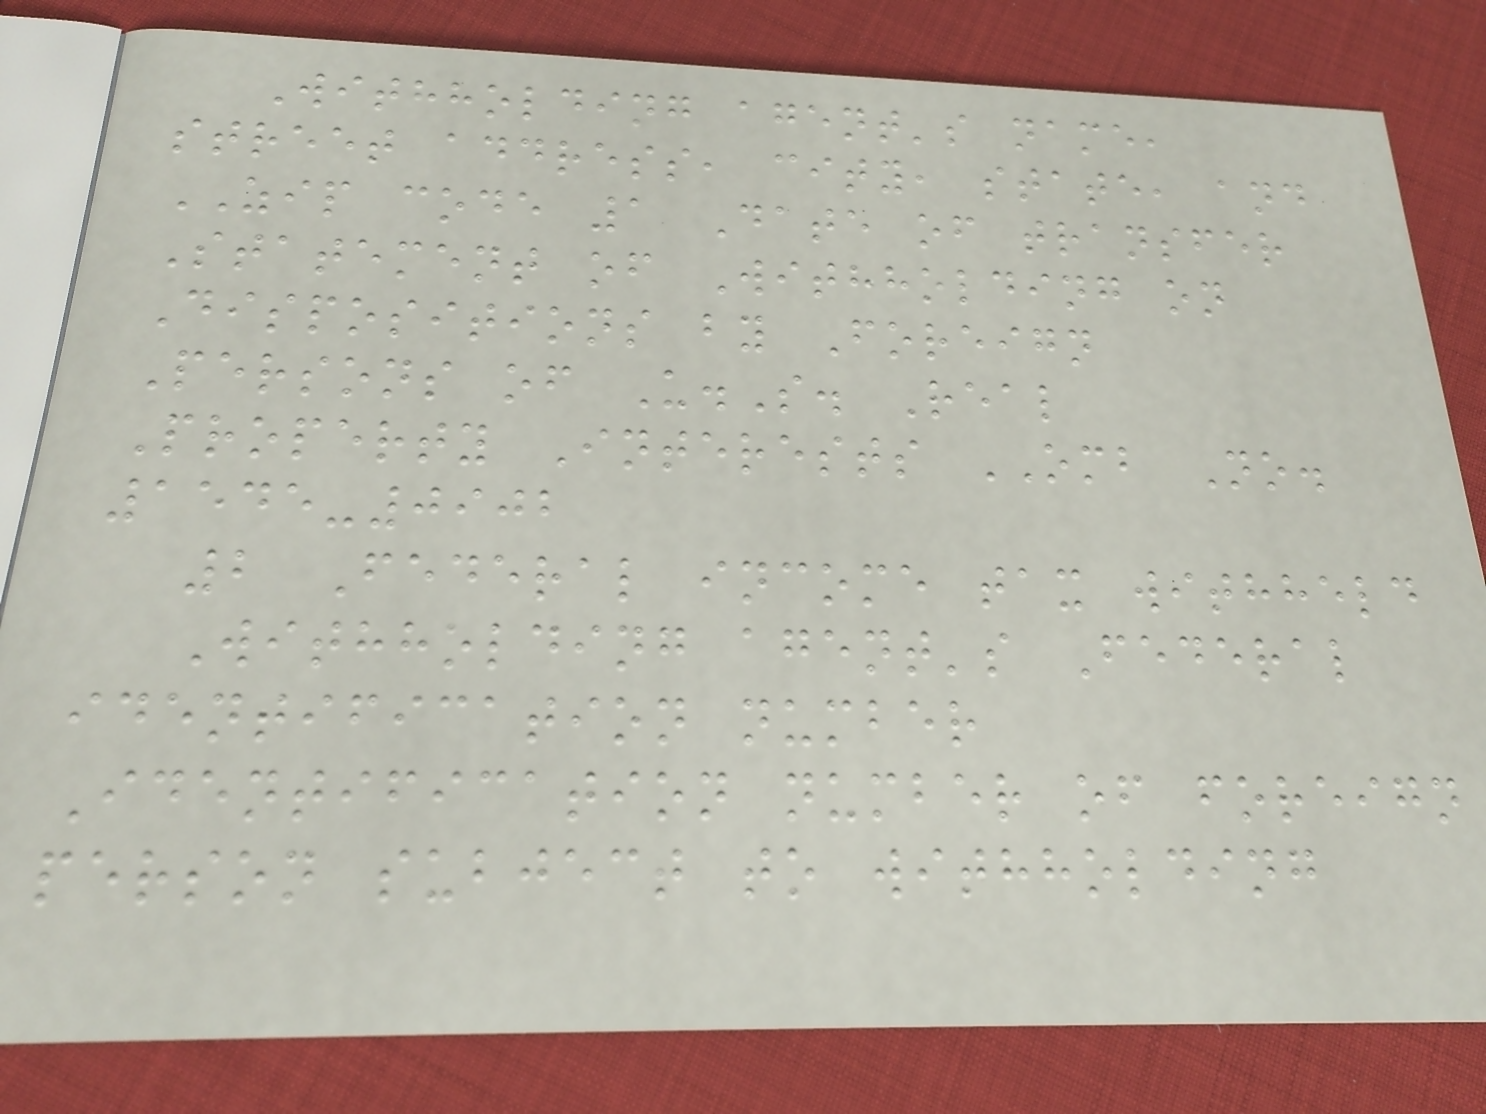Withholding agent's name,
street address, city, state, and
ZIP code 1 Date of transfer
Statement of Withholding on
Dispositions by Foreign
Persons of U.S. Real
Property Interests OMB No.
1545-0902
2 Federal income tax withheld
Withholding agent's Federal
identification number
Identification number of foreign
person subject to withholding
